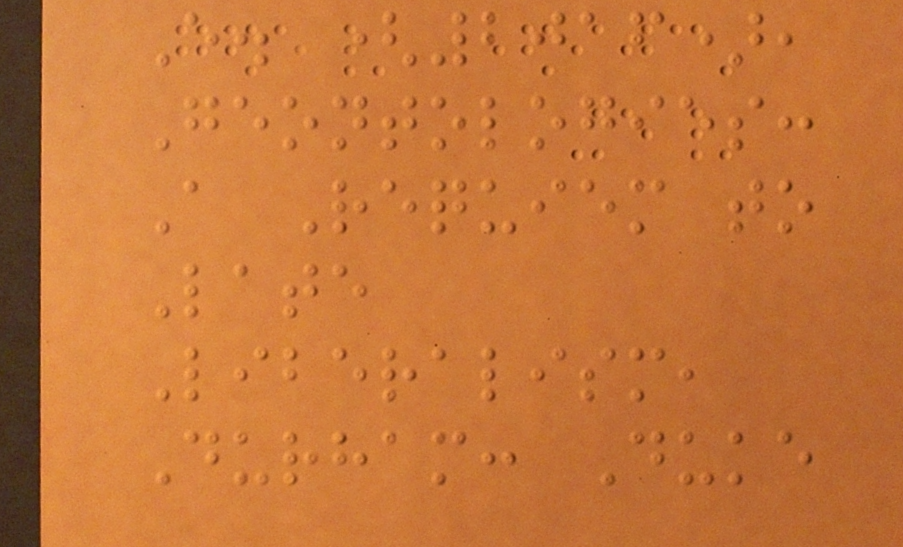E. (2016),
Geontologies:
A Requiem to
Late
Liberalism,
Durham: Duke
